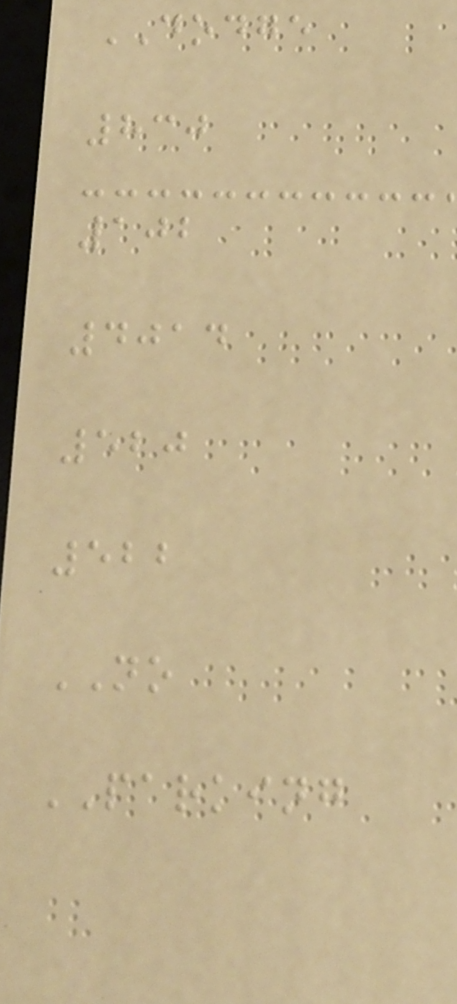DODGE
830
102
4014
520
522
NO
PARKING
